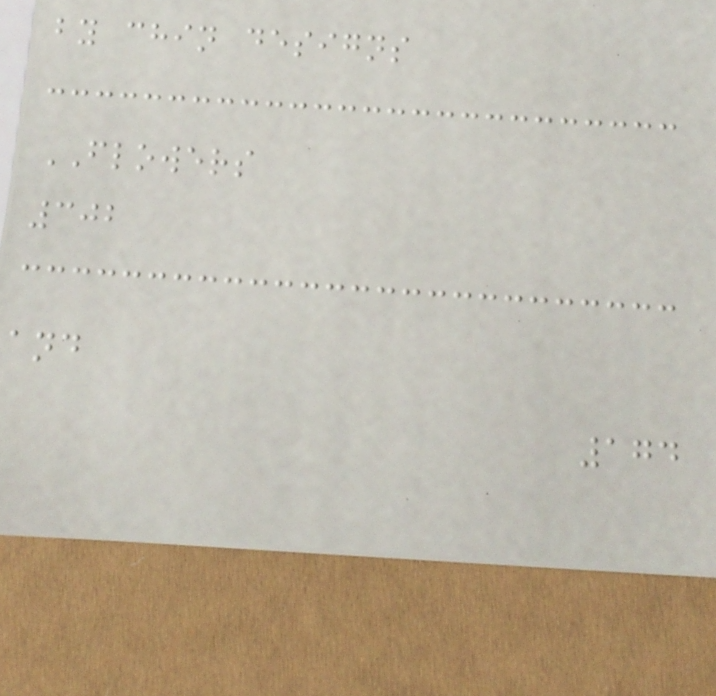by chin designs
FLOWERS
302
and
174
